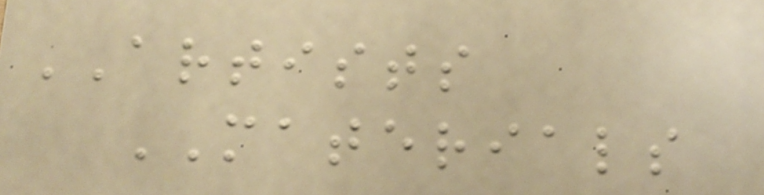ARTISTS
MATERIALS
